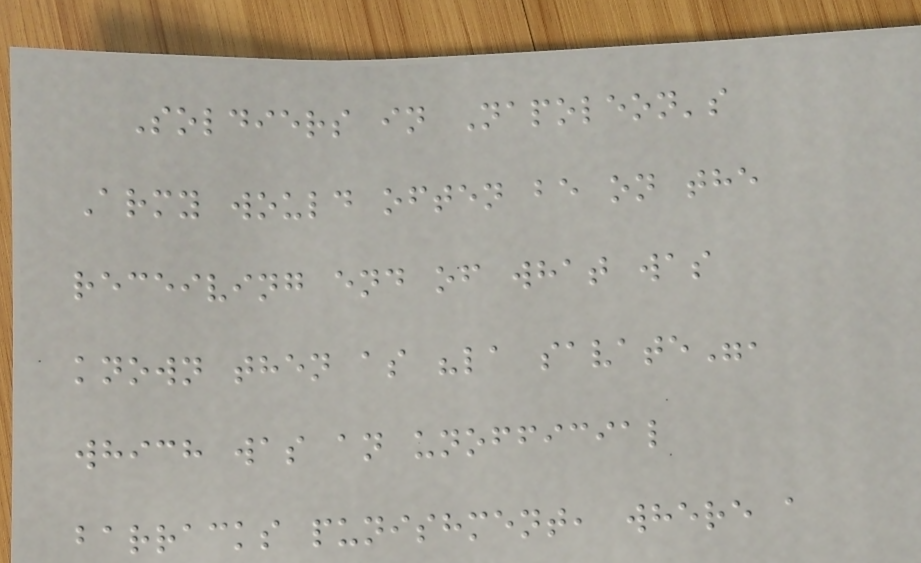Soldiers in Napoleon's
Army would often be on the
receiving end of what was
known then as "la savate",
which was an unofficial
barracks punishment, where a
